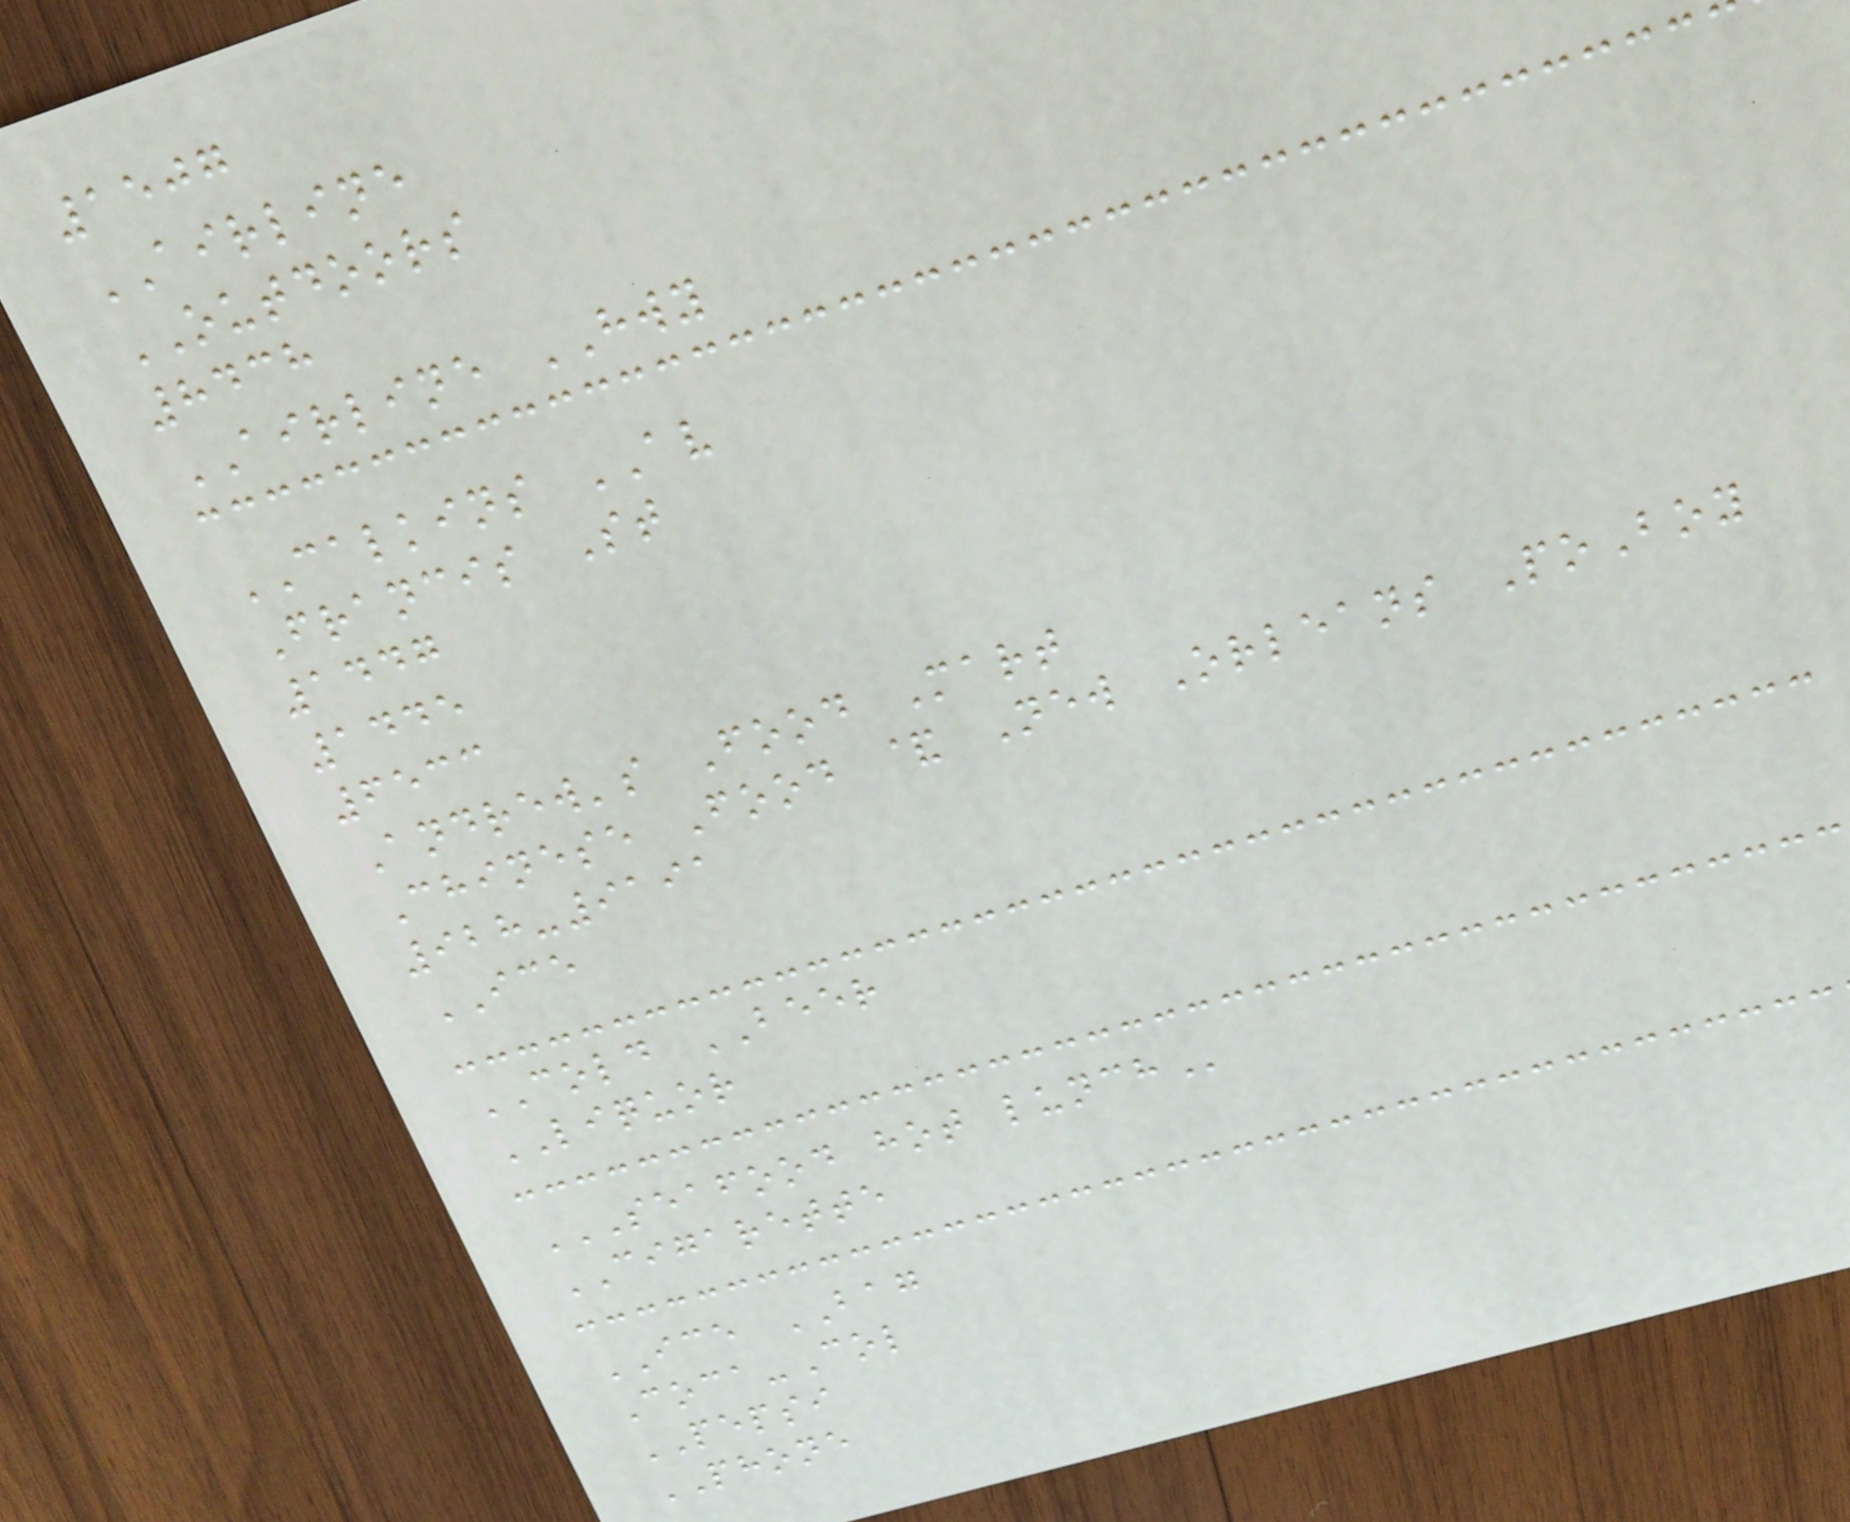1507
AIRLINE
OUTDOORS
8438
AIRLINE HWY
CALKINS AV
Francis St
1447
1445
6533
Andrew's Food Mart
Chinese Food & New Orleans PoBoy
928-9191
ICE
COLD BEER
LIQUOR
SEAFOOD HOT LUNCH
CIGARETTE
ICE BAG
Coca-Col
PEPSI
PHONE
